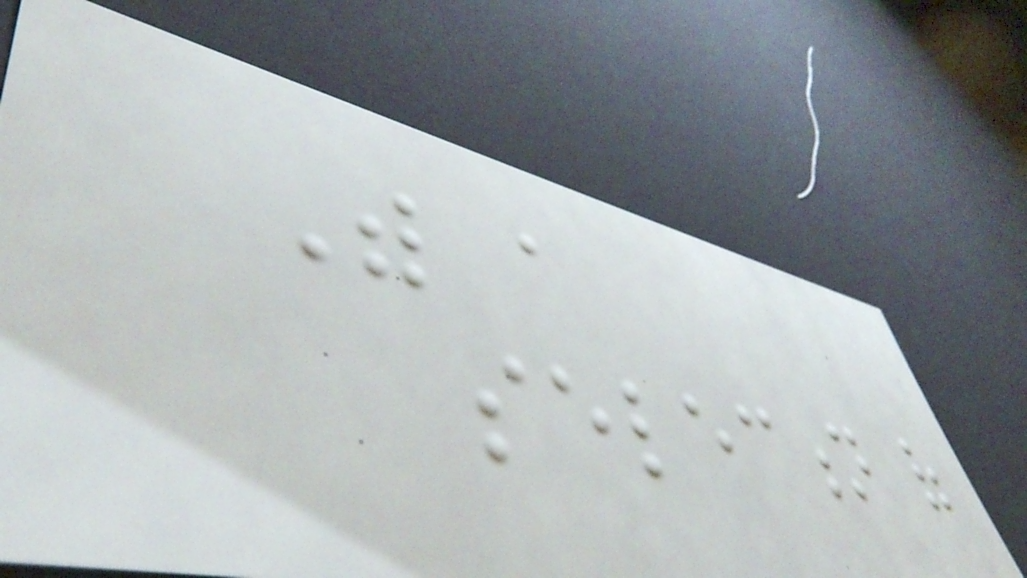With a
selection of
